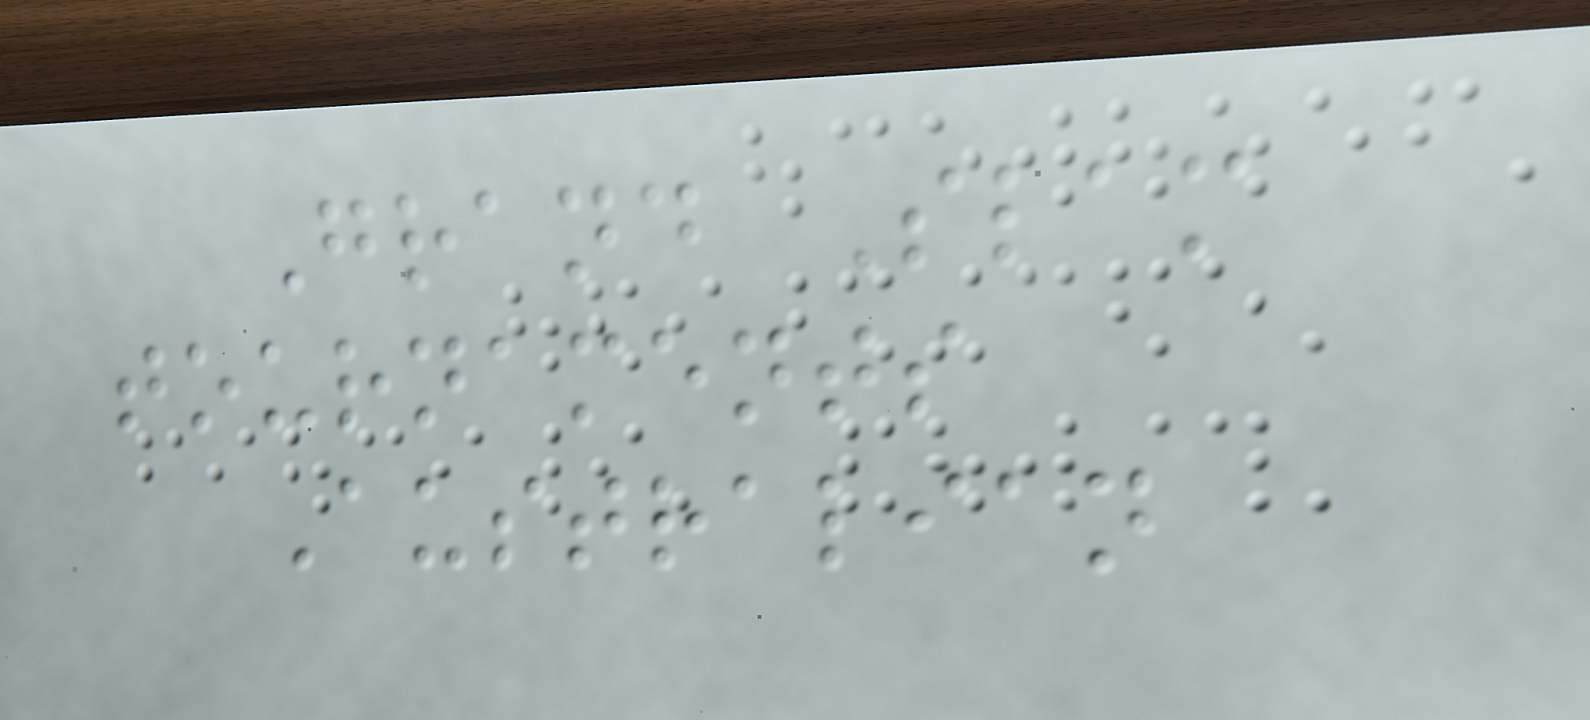Grand Slam
tournaments
Australian
